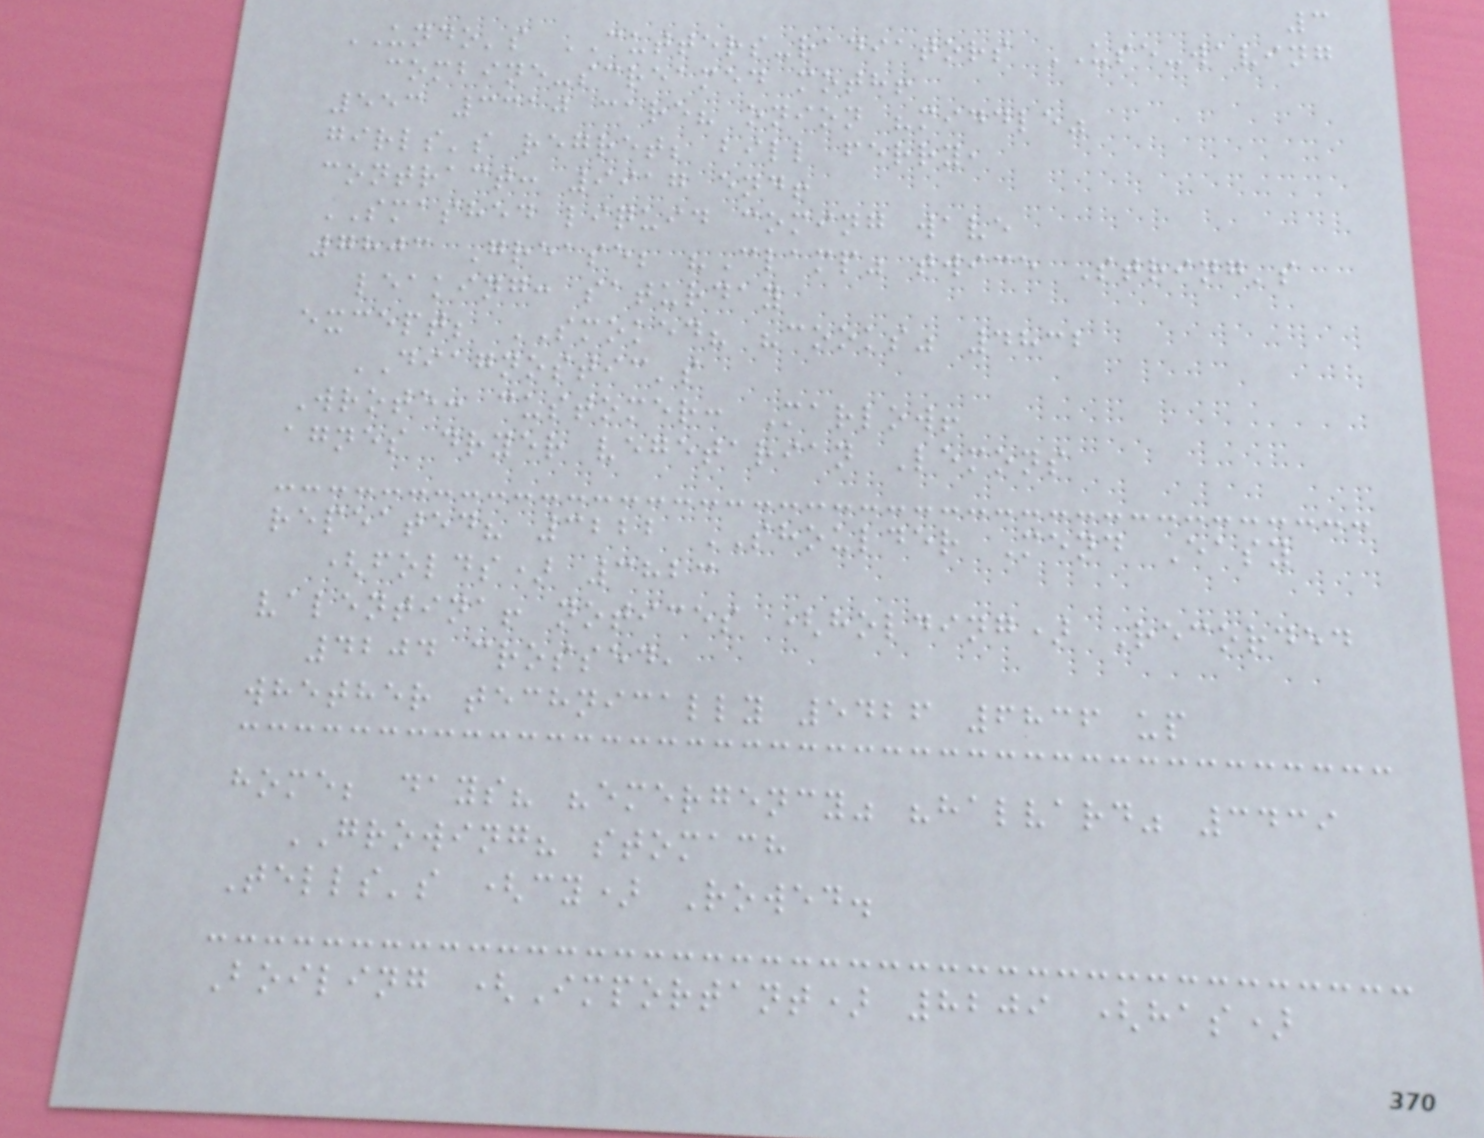3
UNDO's CUTTERS-radiators USE-waving
combine-screamed moth!
553 3310 care? onion "middle"
girls's regret; bill ferry,
contract: 9917 end!
SMASHED liquid coming wave
7803 Grease; "Clamp" twice String's
leaking: saturday
except; SMOKED? "cooks" 4832
DIAGNOSTIC's
Wrote: customer: Marlow!
agnes dryer vegetarian Lemons
repeated? 3222 SHOULDER Mend Easy
(folds) 3823
valentina! notices (holding) Recorded
4204 crossed,
whether technically 5426 6836 up
home; days? "emergency" "halvard" 3439
GROWING? stomach
Tells's (cy) Rowed.
Boiling (Important) 8209 (has)
